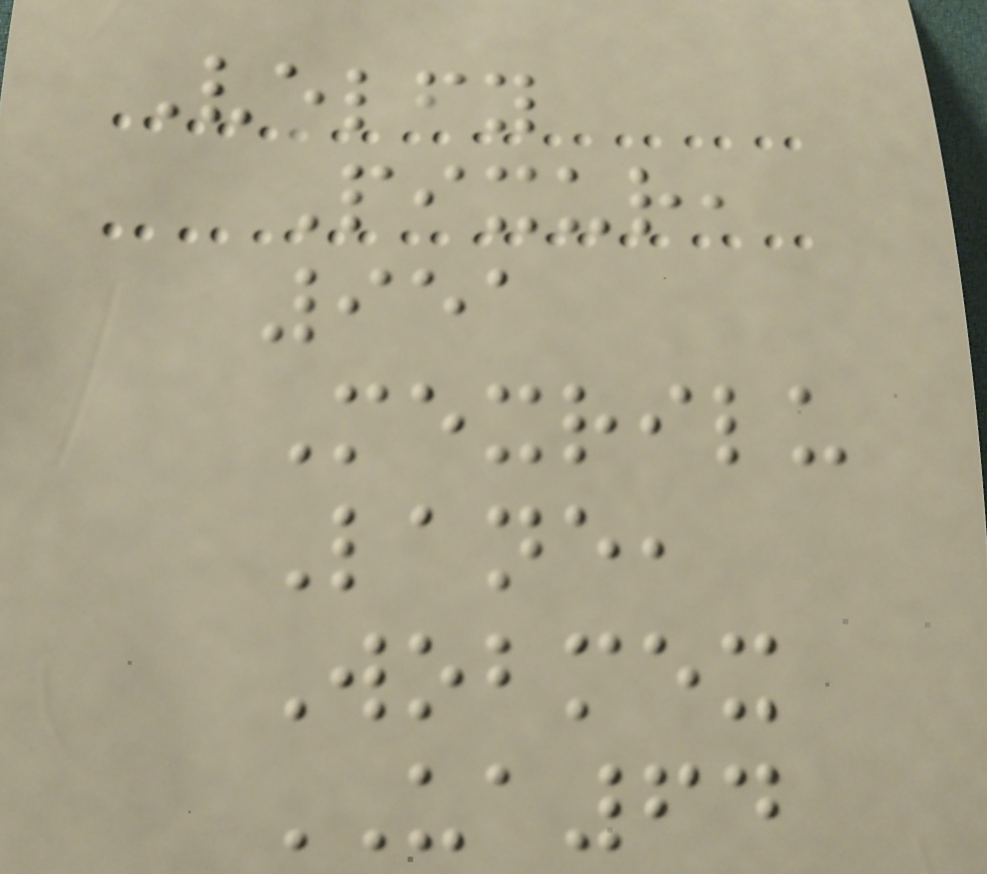Velfy
Pixur,
951
Mexrilu
Lane,
Wobmex
UA64
